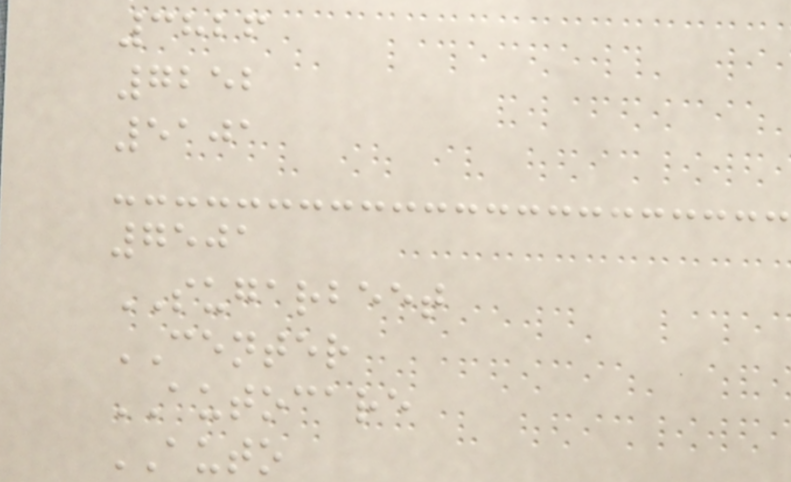3826
7252
5101
7501
SUGARBEET
CENTER
AUTOCARE
AUTO
